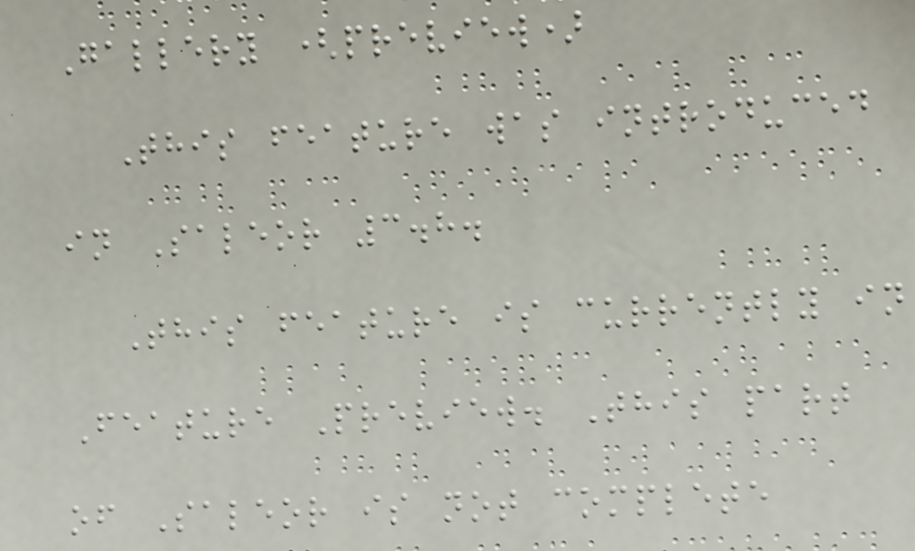Gallery (preview)
This feature was introduced
in Saleor 3.8.
This feature is currently in
Feature Preview. This part
of Saleor is not complete
